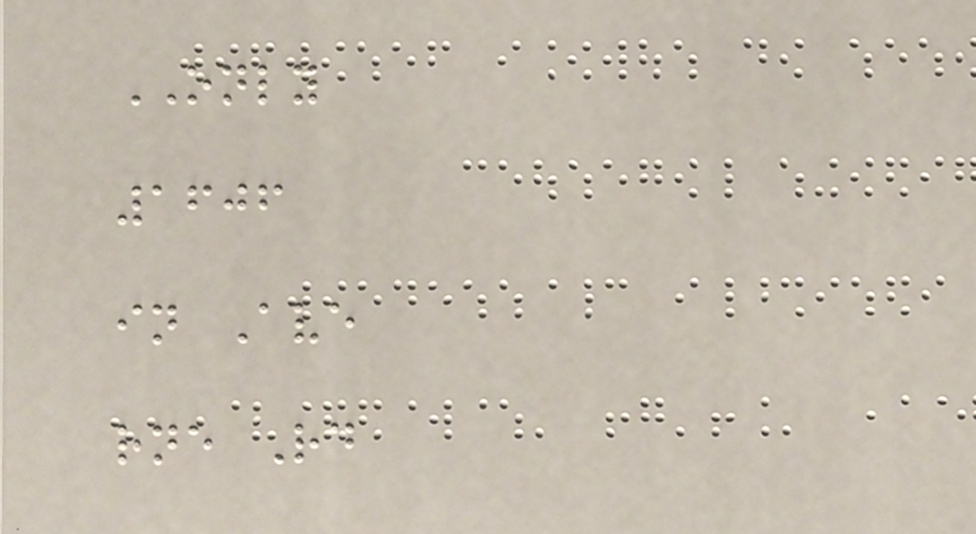ONLY
1606
in Ave
rne Rd
